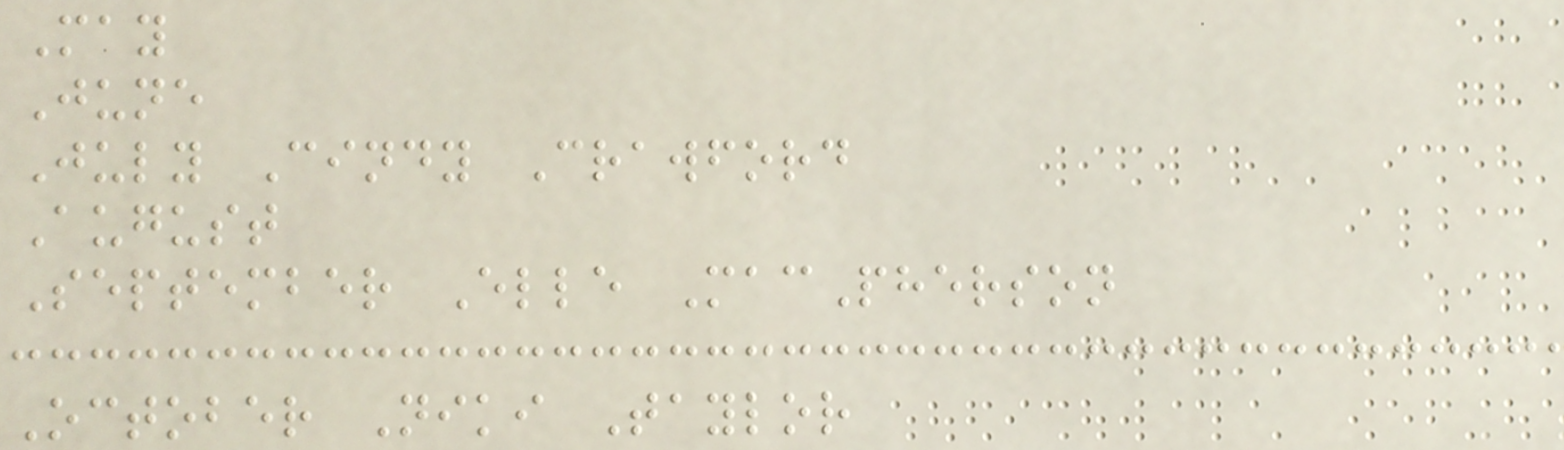May
June
July Cindy Crawford
August
September Elle MacPherson
October Niki Taylor
